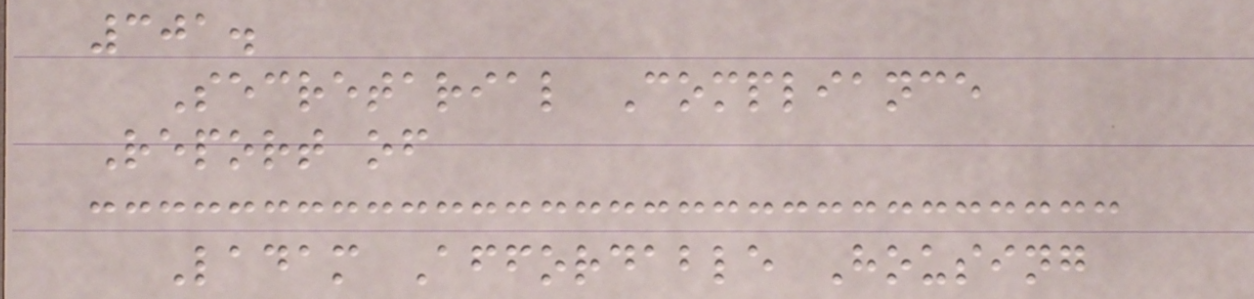301.
Secretarial Compliance
Report of
Ladam Affordable Housing
